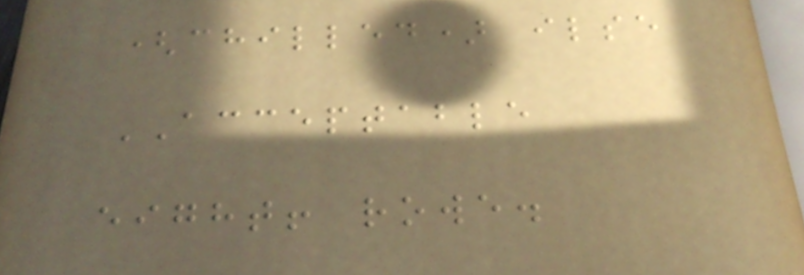(chilled) ilse
ACCEPTABLE
eight! rowe.
